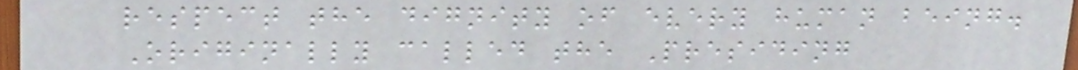respect the dignity of every human being.
Originally called the Presiding
